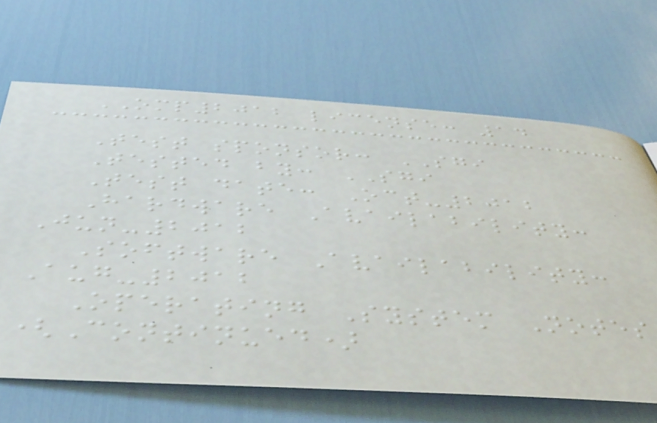OMP2012 license: 14
Test sponsor: SGI
Tested by: SGI
Test date: Oct-2012
Hardware Availability:
Jun-2012
Software Availability:
Aug-2012
Operating System Notes
(Continued)
